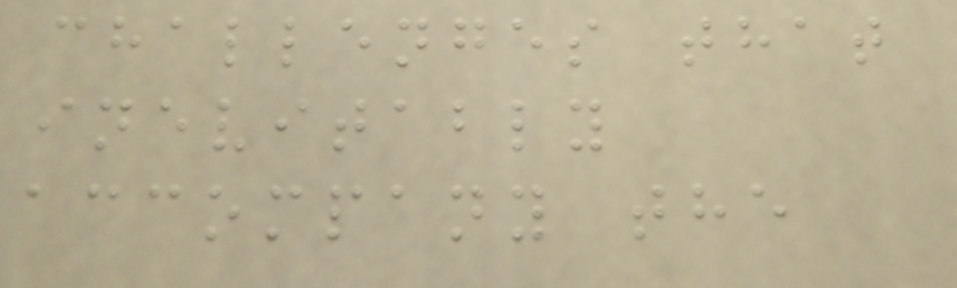challenges that
inevitably
accompany the
